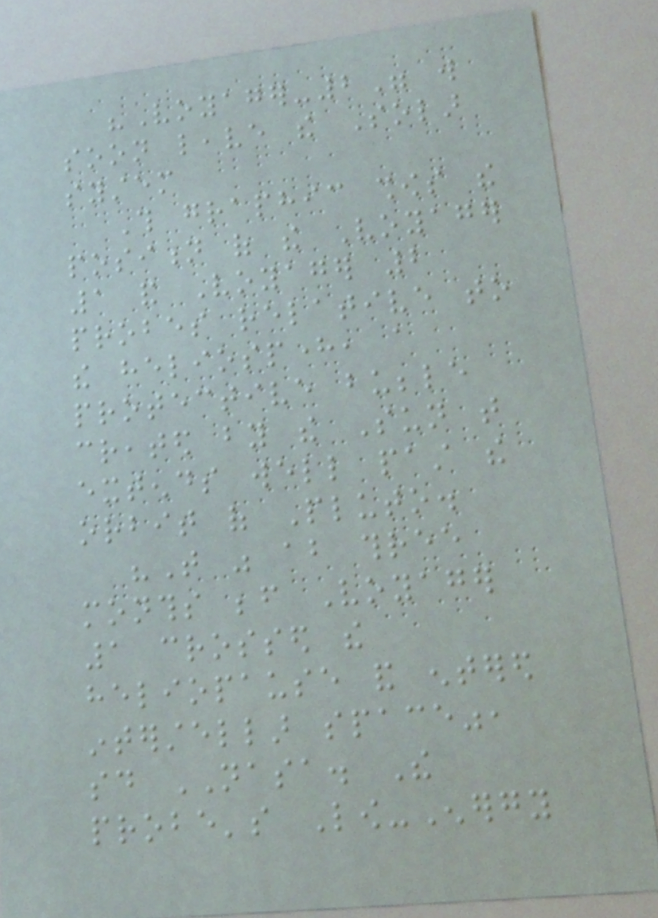"Voyager-2" will
soon leave the Solar
system
This graphic shows the
position of the Voyager
1 and Voyager 2
probes relative to
the heliosphere, a
protective bubble
created by the Sun that
extends well past the
orbit of Pluto.
"That was about three
months before Voyager
1 crossed the
heliopause and entered
interstellar space",
said NASA. The
probe's Low-Energy
